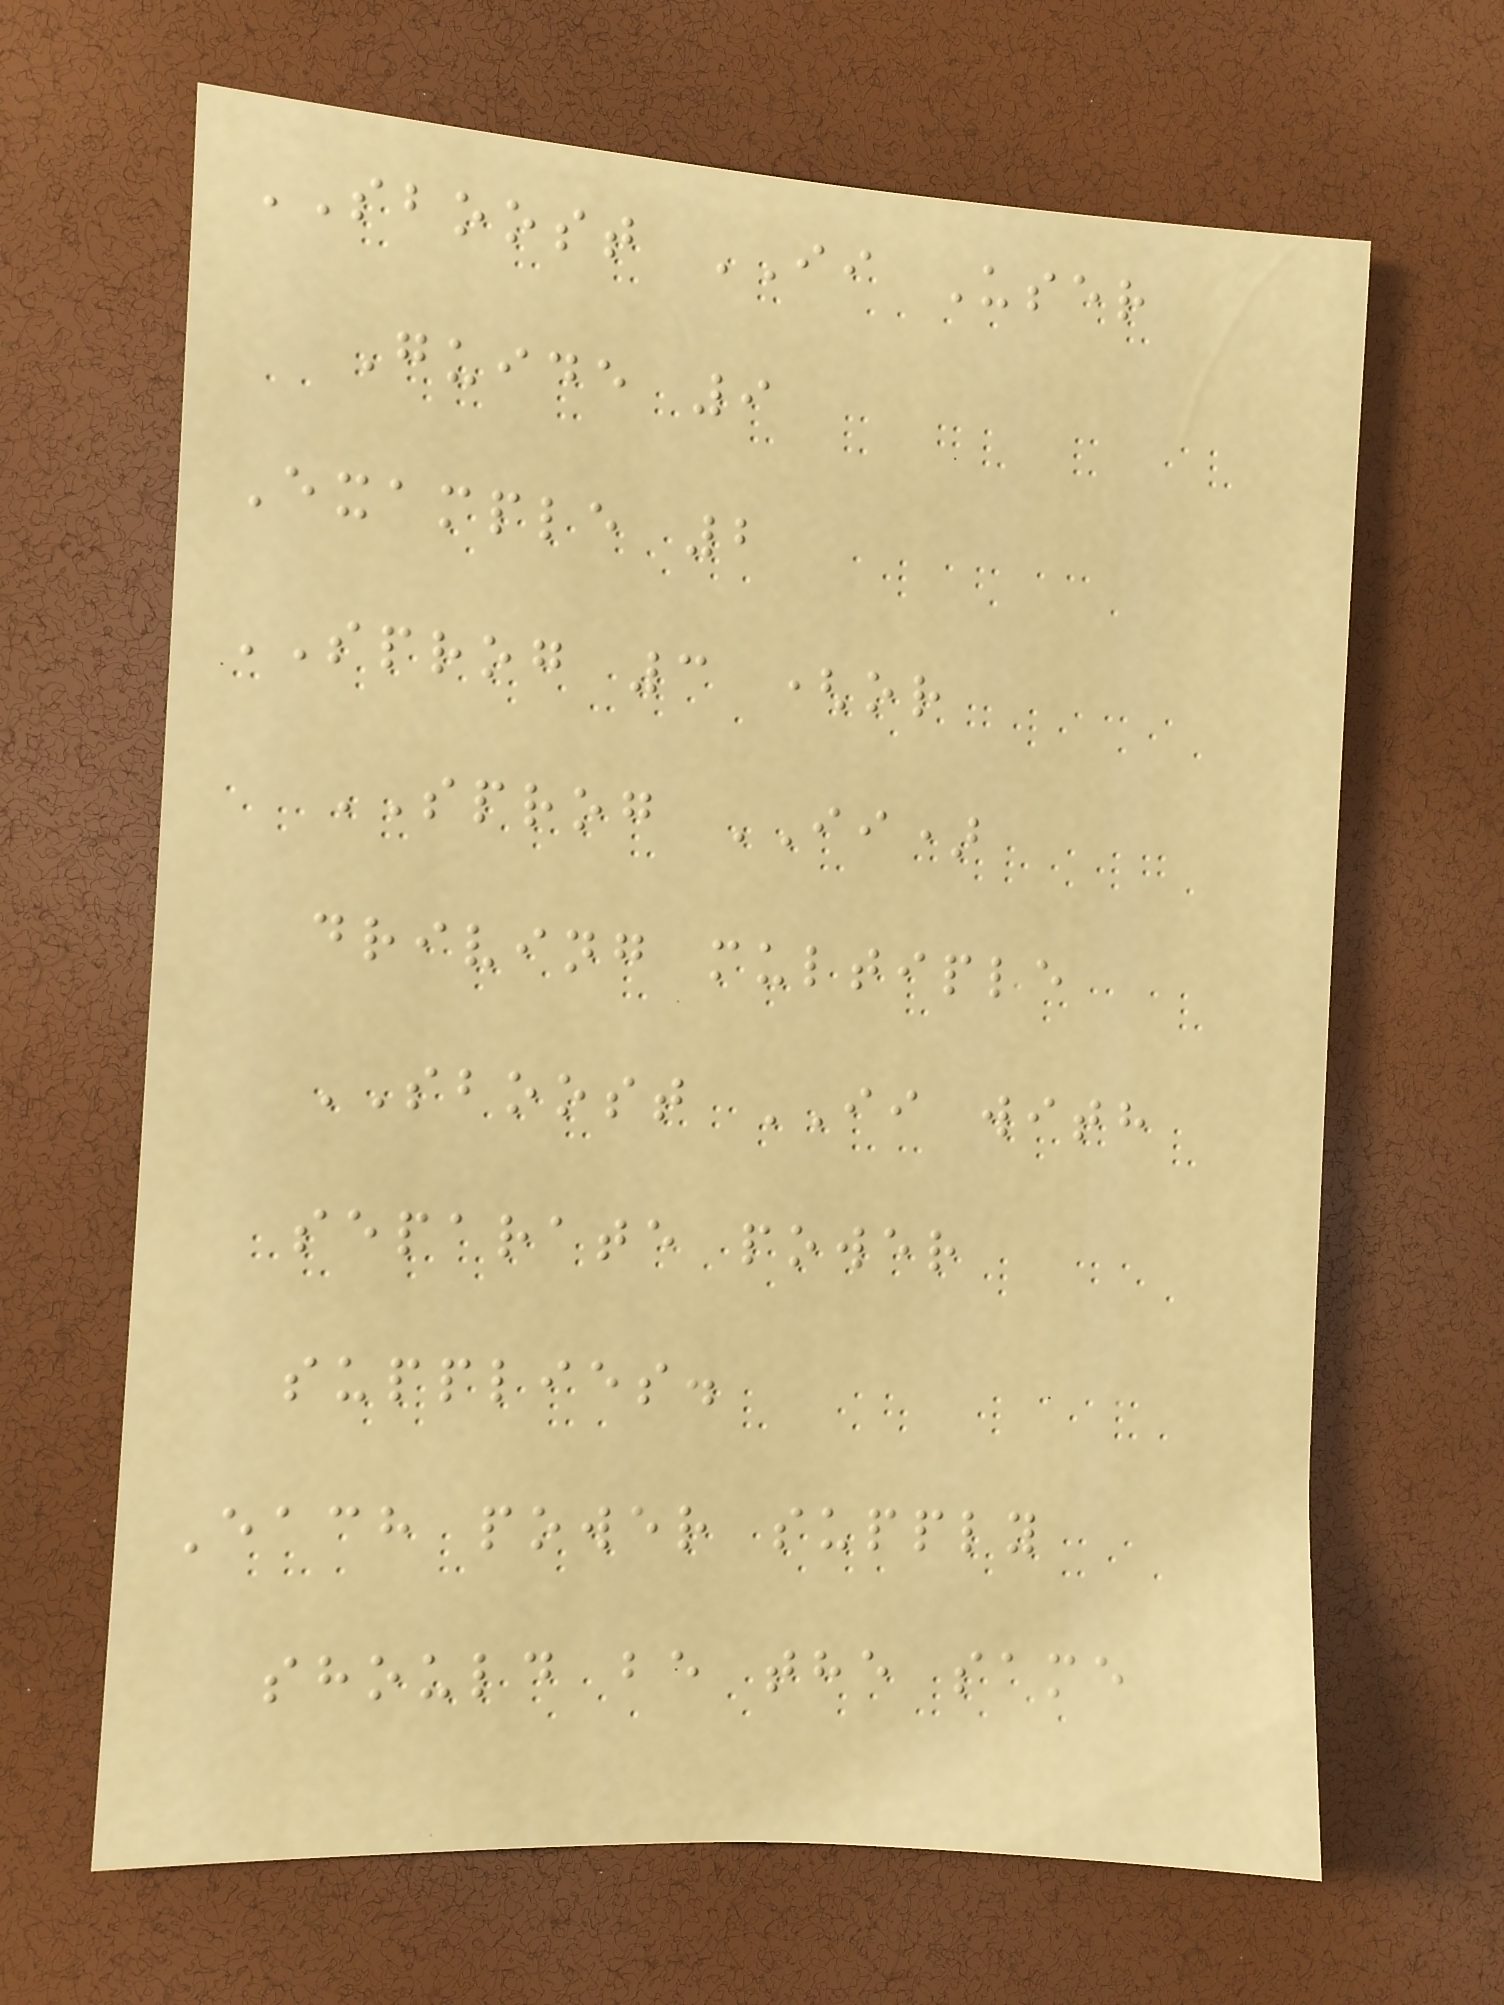SBOOST II User
Guide 9
Example 2
SPROG 3 (or
SPROG II)
driving multiple
SBOOST II with
separate power
supplies.
Each power supply
should be the same
